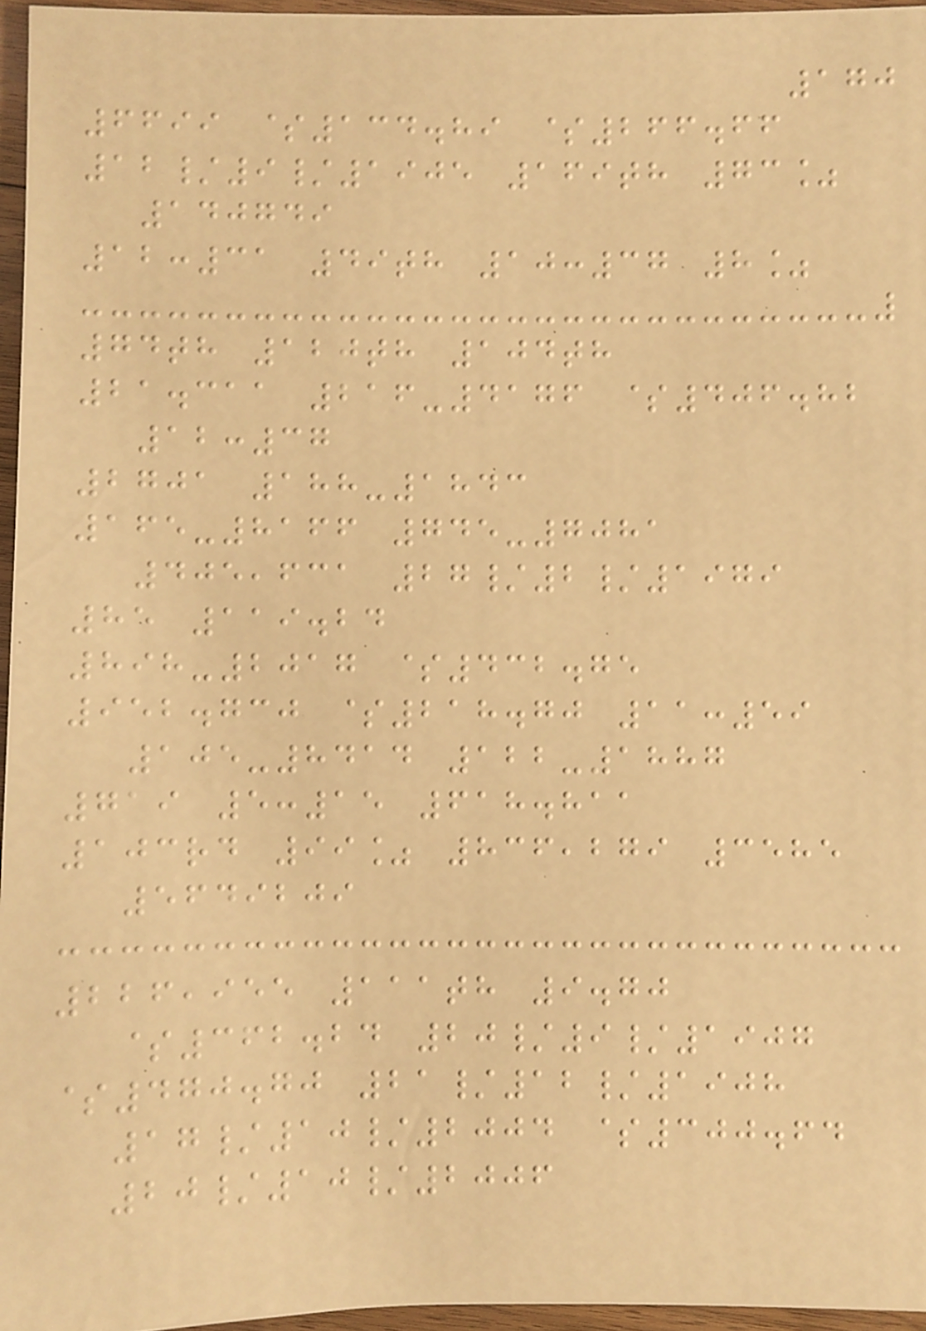170
6699 $134.89 $266.66
12/9/1905 169th 73%
140749
12:31 49th 10:37 8%
74th 120th 104th
21.311 216-4176 $406.82
12:37
2701 188-1843
165-8166 745-7081
405,631 27/2/1979
85 119.24
898-2017 $432.75
952.730 $218.70 11:59
105-8414 122-1887
719 5:15 618.811
103rd 99% 836,279 3585
5649209
226,955 111th 9.70
$362.24 20/9/1907
$470.70 21/12/1908
17/10/2004 $300.64
20/10/2006
